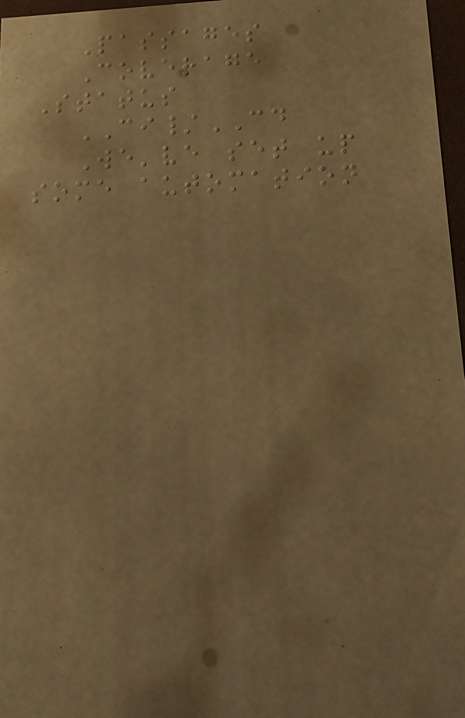Passages
Coverage
Status
CI/CD
We've set up
some automation
